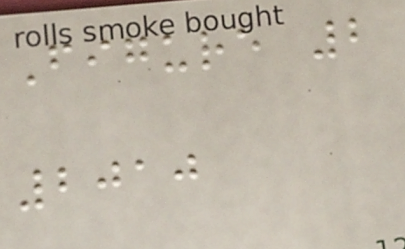Figure 2
2010
